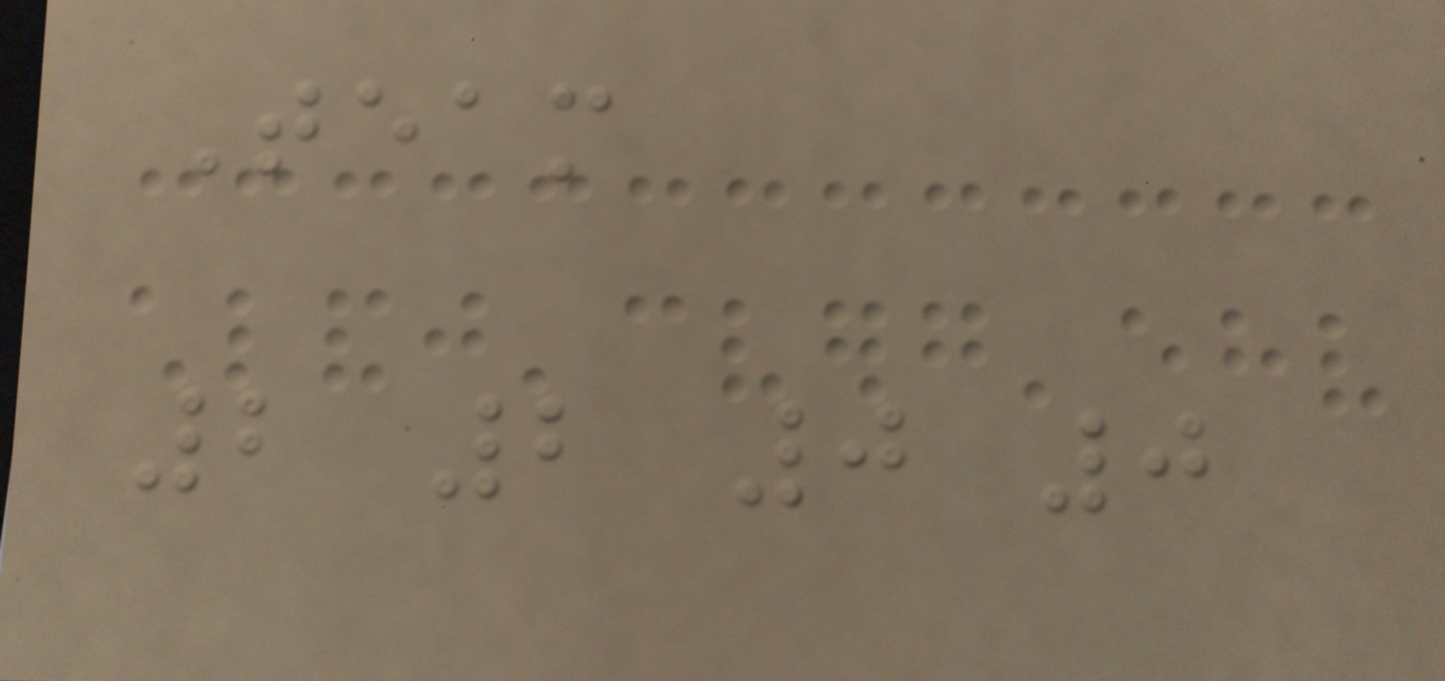Team
2 2 0 0
